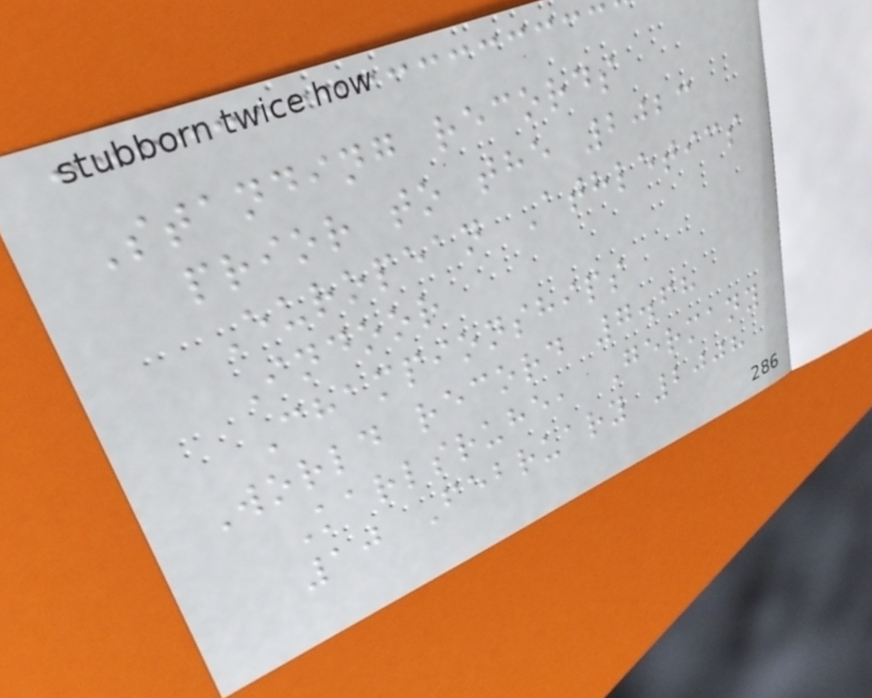Standing records
prior to the 2023
European Athletics
Indoor
Championships
World record 7.68
Karlsruhe, Germany
10 February 2008
